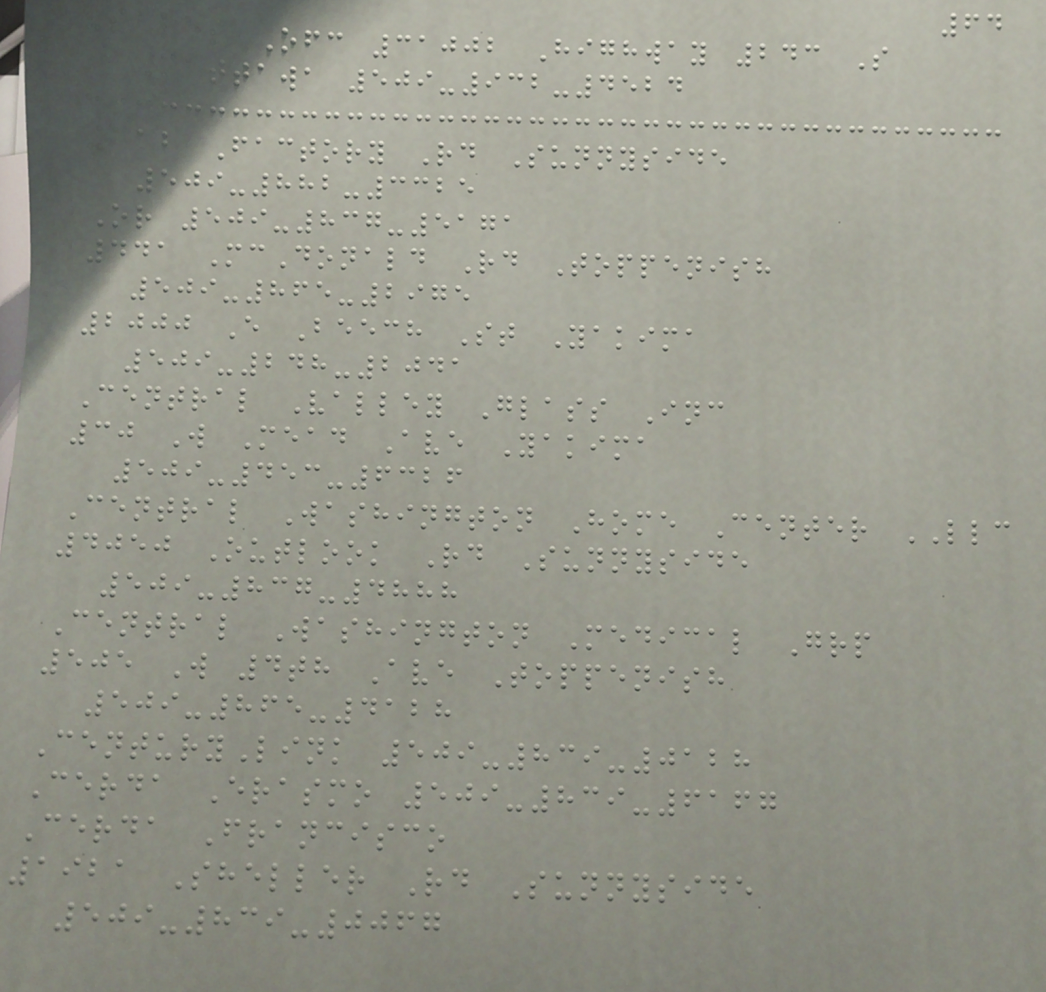64
Sales Ofc 31002 Highway 243 S
Mattawa 509-932-4524
112 Factory Rd Sunnyside
509-882-3325
Or 509-837-5171
441 McDonald Rd Toppenish
509-865-2975
2000 E Beech St Yakima
509-248-2041
Central Valley Glass Inc
30 W Mead Ave Yakima
509-453-6326
Central Washington Home Center LLC
4050 Outlook Rd Sunnyside
509-837-4888
Central Washington Medical Grp
505 W 4th Ave Toppenish
509-865-4128
CenturyLink 509-839-0128
Cerda Erasmo 509-839-6167
Cerda Francisco
1921 Sheller Rd Sunnyside
509-839-0067
